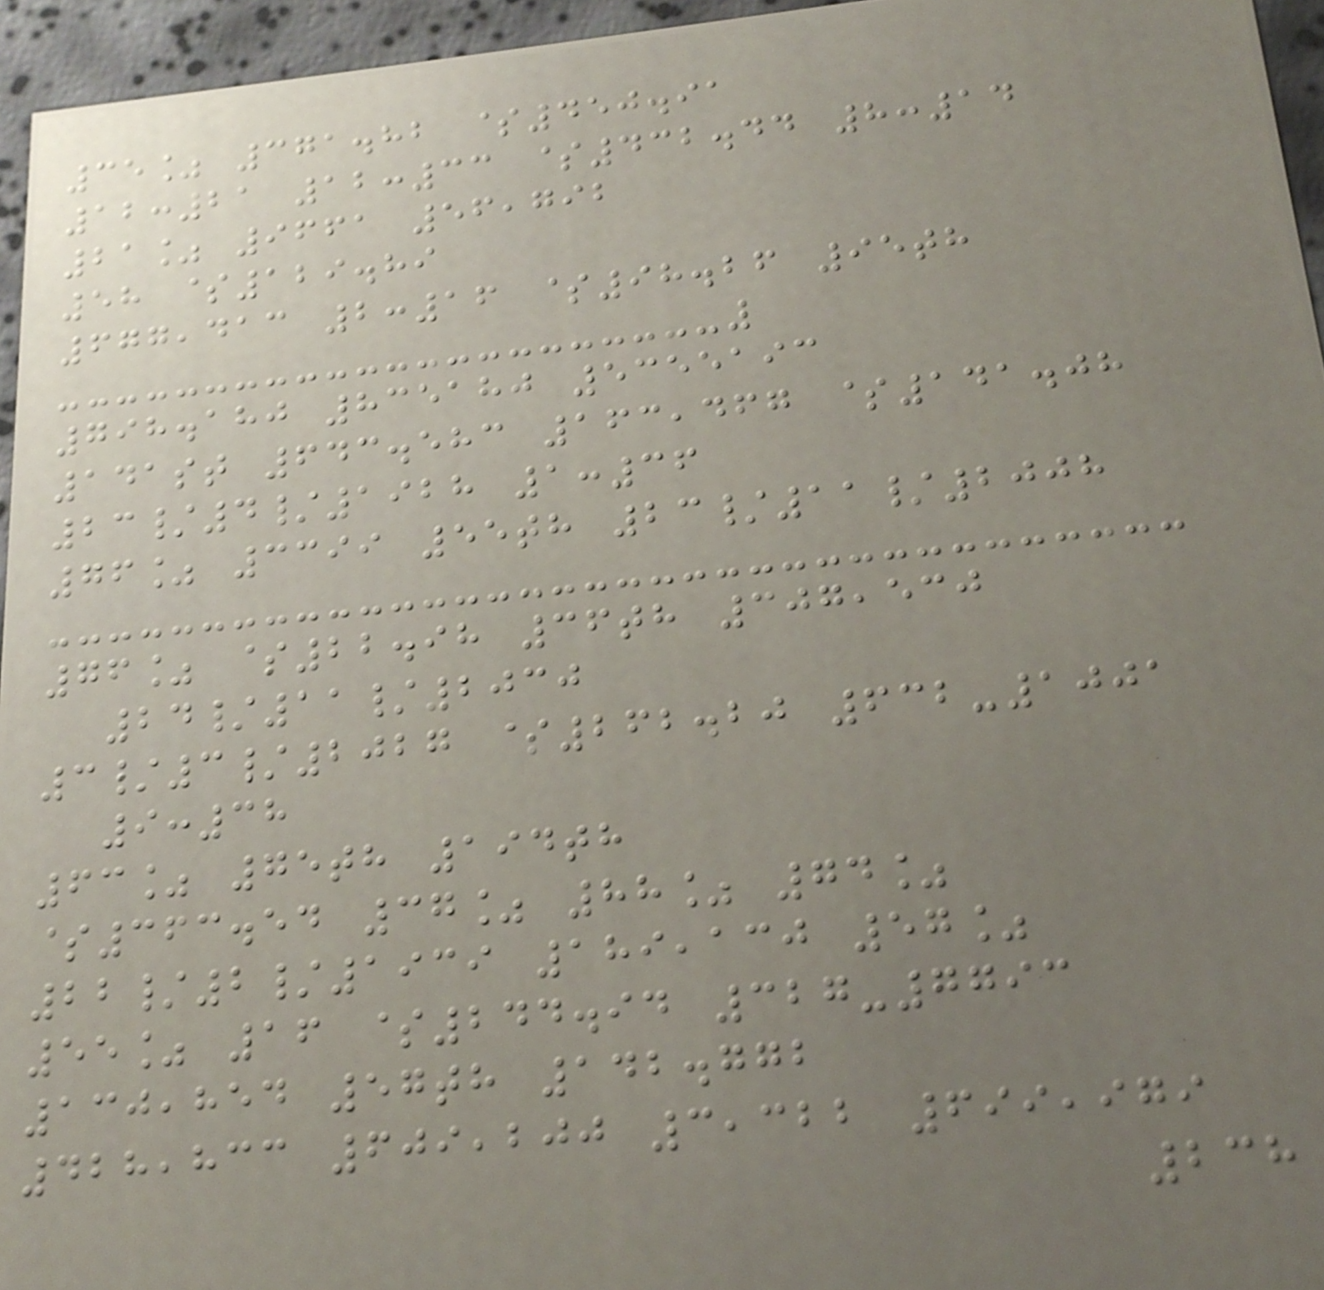35% 371.82 $450.91
12:21 12:33 $432.44 8:14
21% 9661 56,792
58 $129.89
677,413 2:16 $98.26 95th
798.180 835180 5355193
141st 643.583 163,467 $141.08
23/4/1928 1:36
76% 3399 55th 23/11/2008
76% $22.98 36th 307,530
24/11/2030
3/3/2027 $262.20 632-1001
9:38
63% 75th 194th
$363.54 37% 88% 74%
22/2/1939 189,130 57%
55% 16 $244.94 327-7793
130,854 57th 142.772
428,833 609,200 3,322 699,979
238
